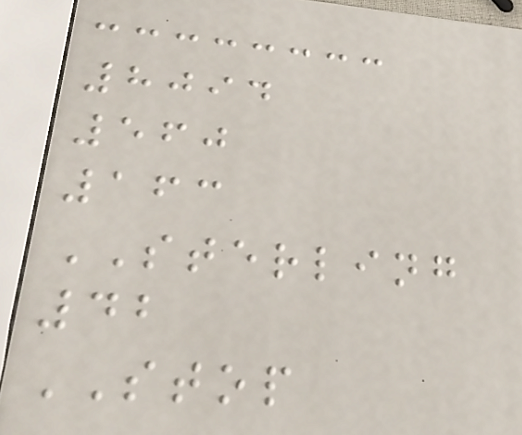8094
560
163
STERLING
42
STOP
